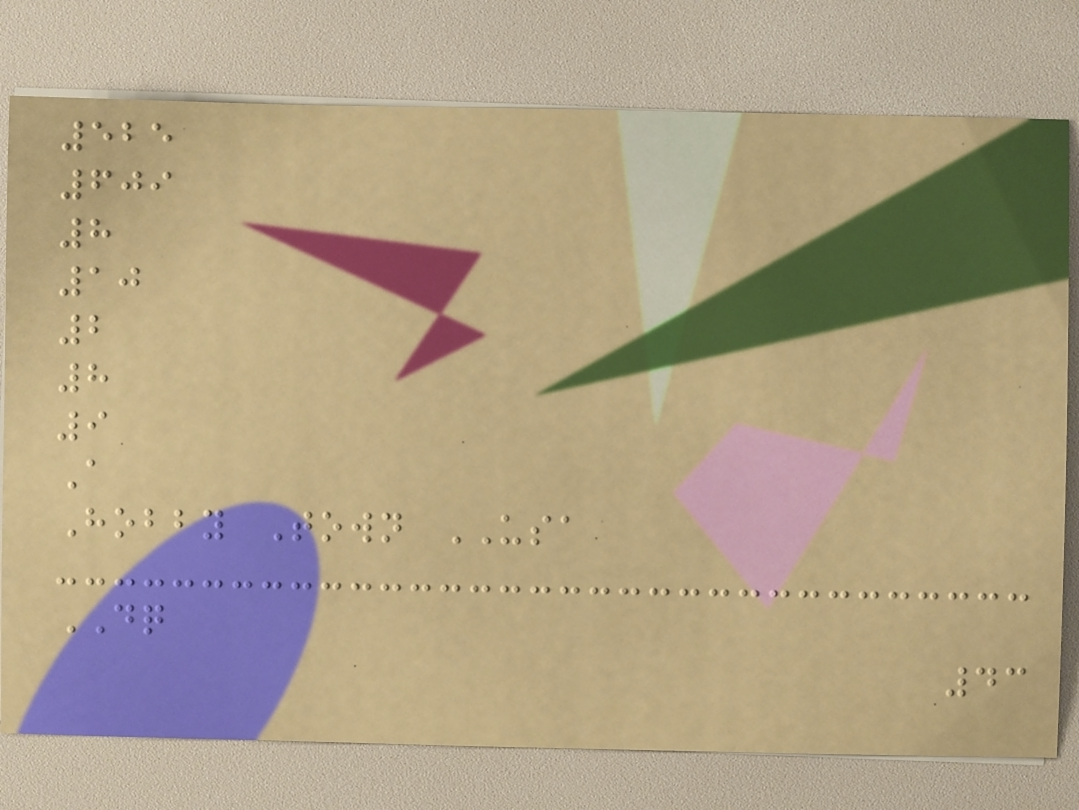525
609
8
10
2
8
9
A
Hobby Town USA
DQ
43
